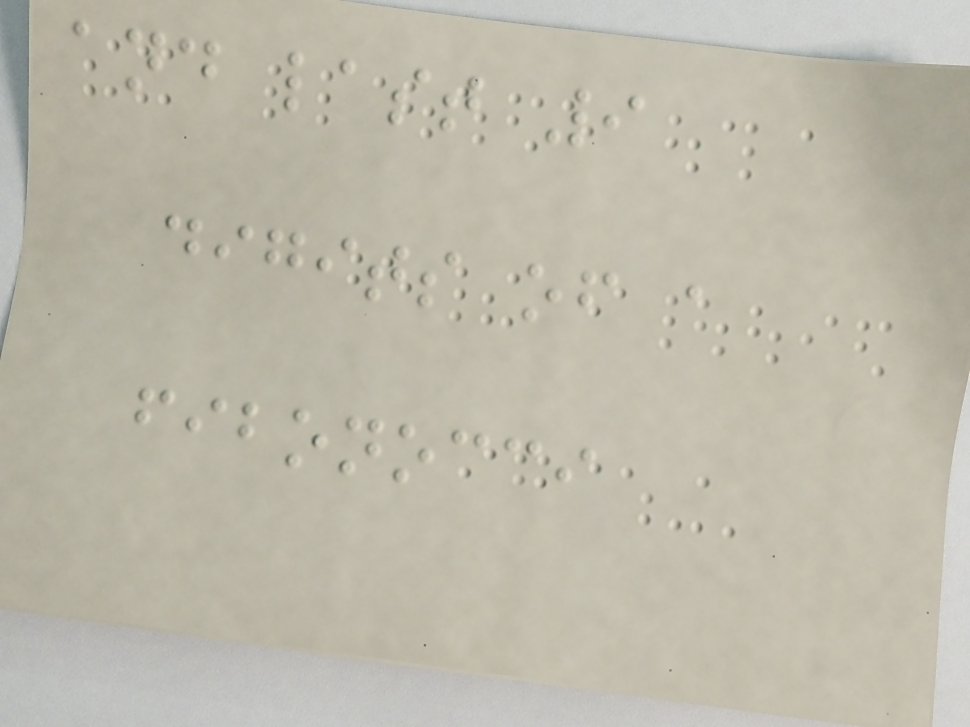and last 9
digits of a
fibonocci
